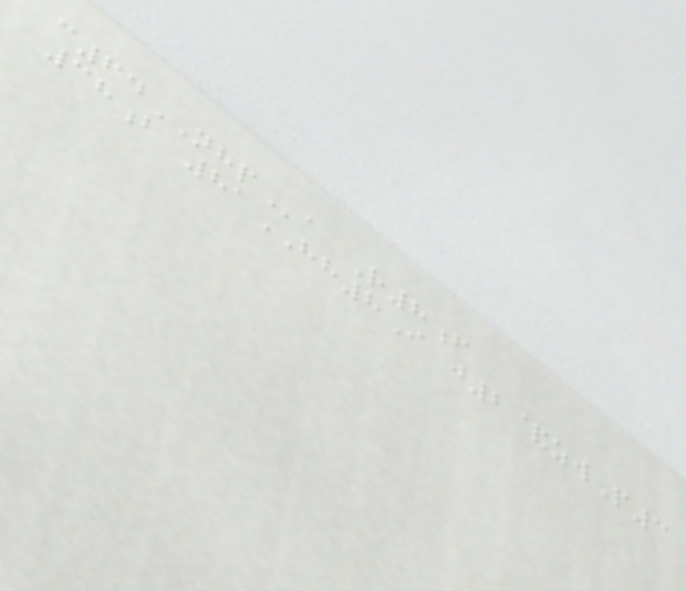c64NHPa R8f
38b 81HH8I j2&zwP3
